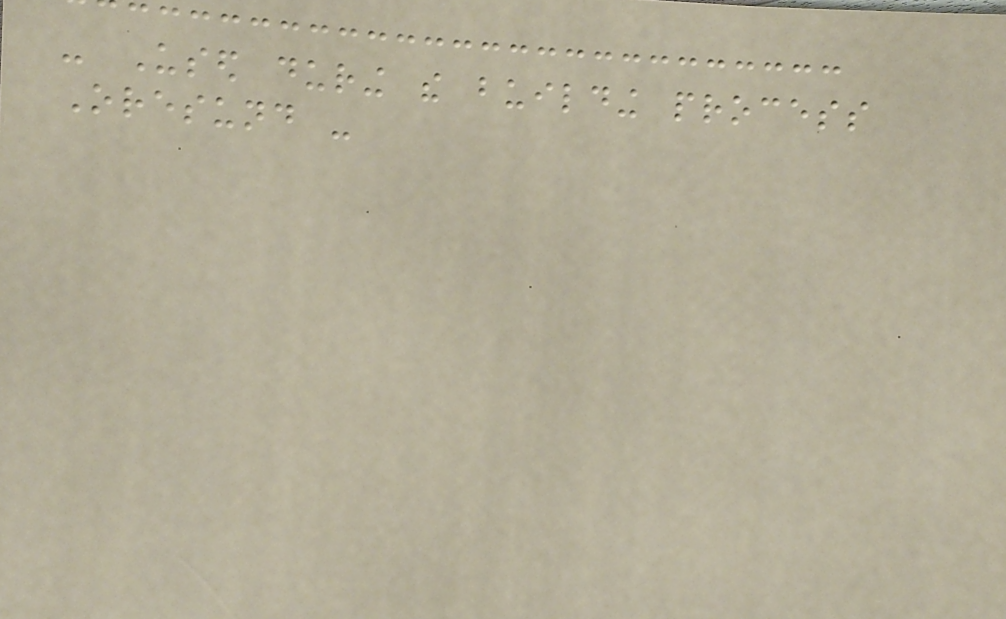- Used during the building process
Oresund -
